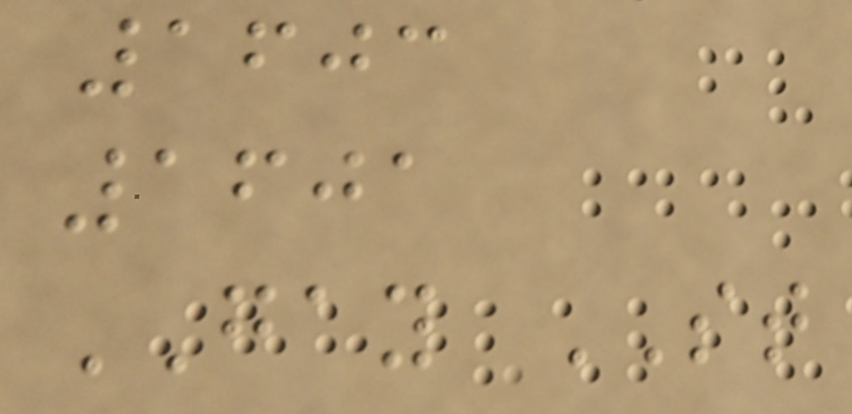1603
1601
GAY ST
